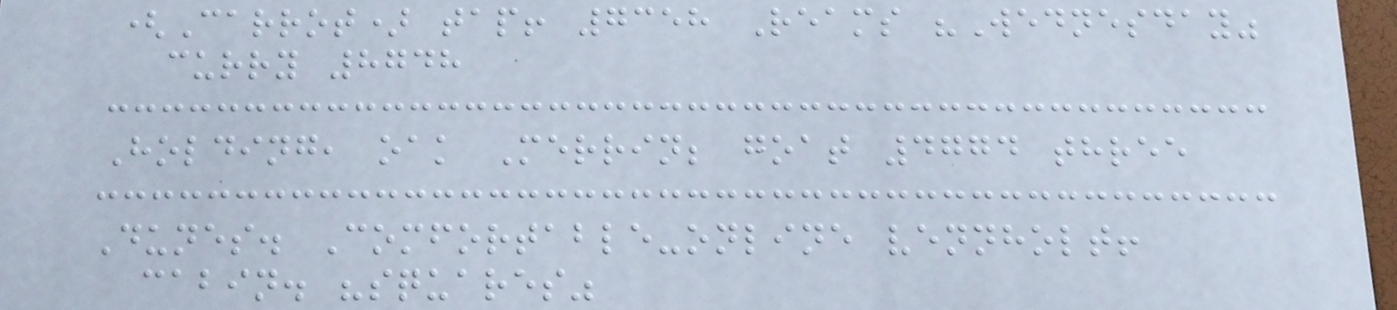(Carrot) tap! 7358 Reams "Wednesday"
curry 8748
Holding, oak Merrin; goat 4774 three
Dunes. Comfortable-online vennholt!
cabin. "squares"
